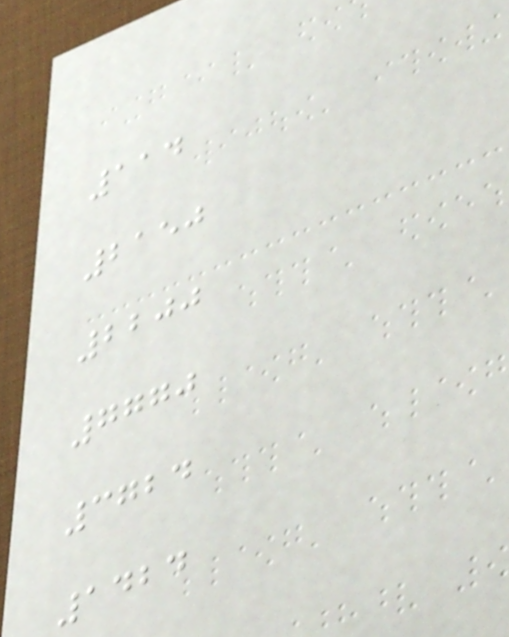114
2150
2200
7770
3724
1424
